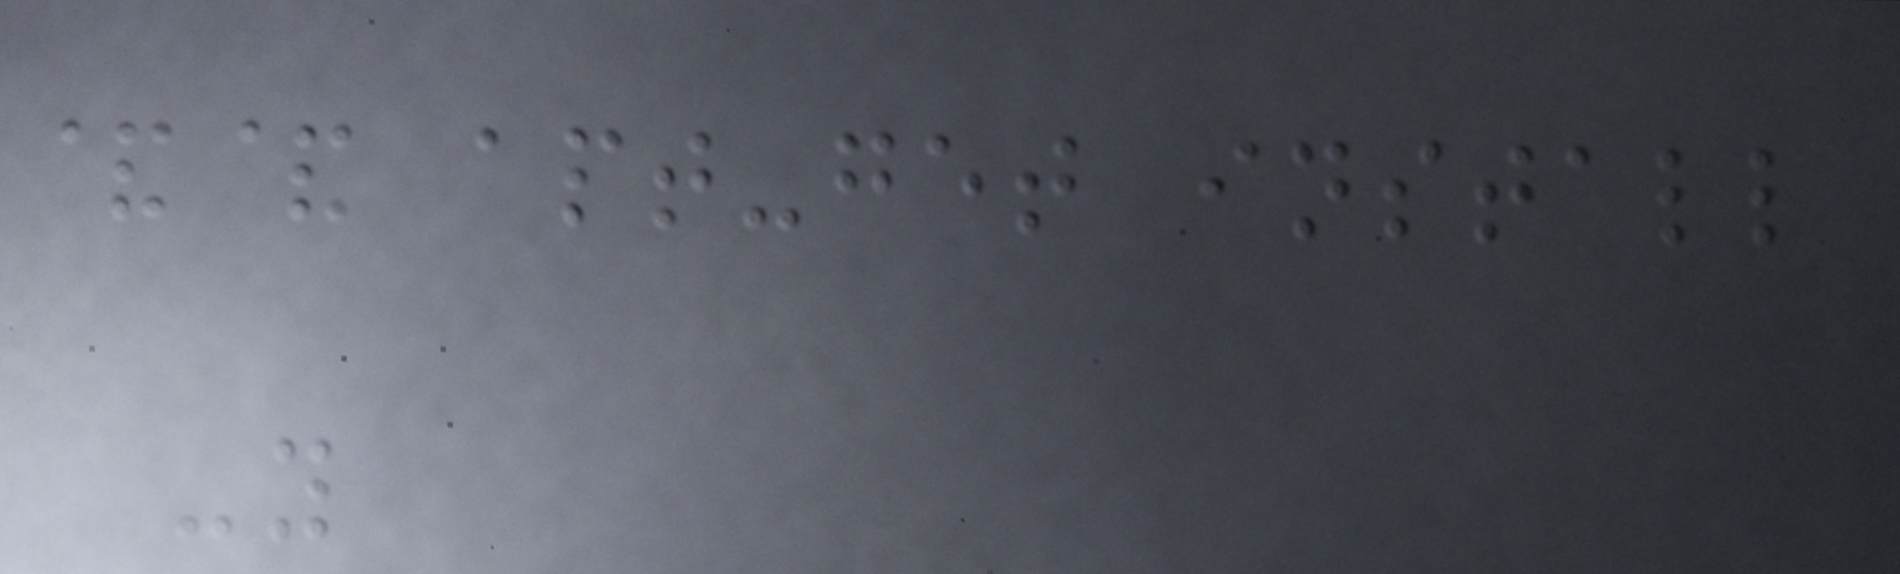&& apt-get install
-y
